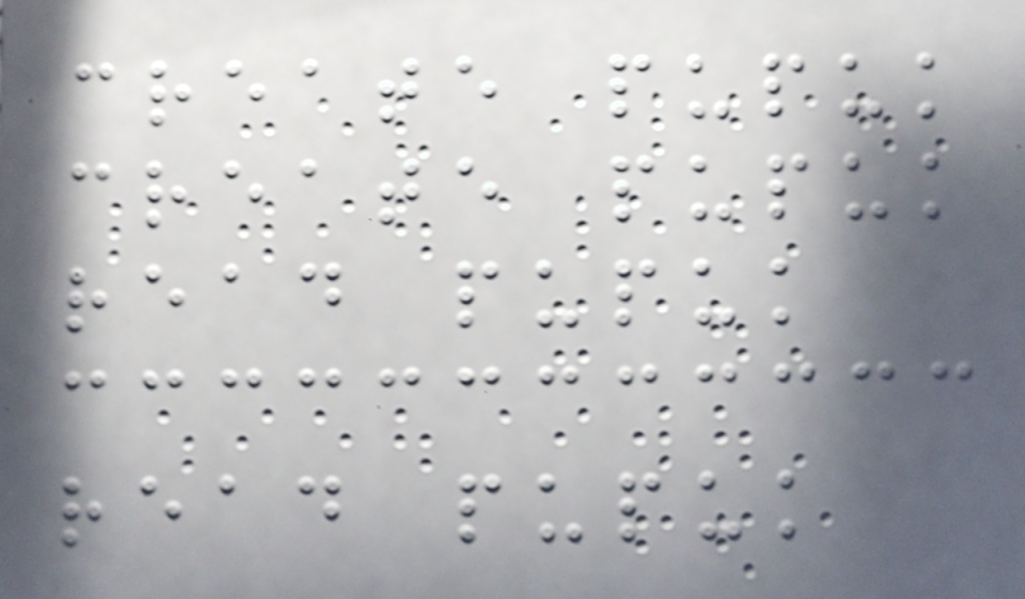create pupuk
create pupuk
read pupuk
read pupuk
